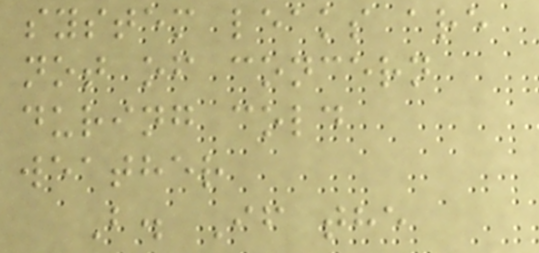system leaks are
not of concern
during cold
weather
B. If the
